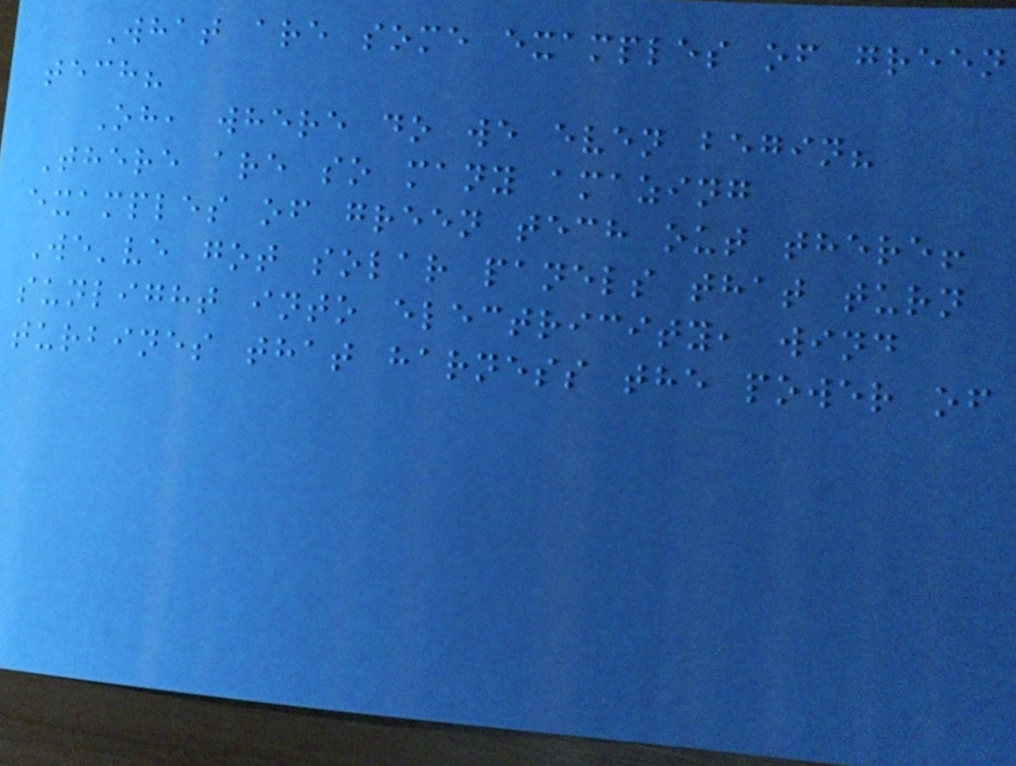What are some examples of green
tech?
Oh, where do we even begin?
There are so many amazing
examples of green tech out there!
We've got solar panels that turn
sunlight into electricity, wind
turbines that harness the power of
